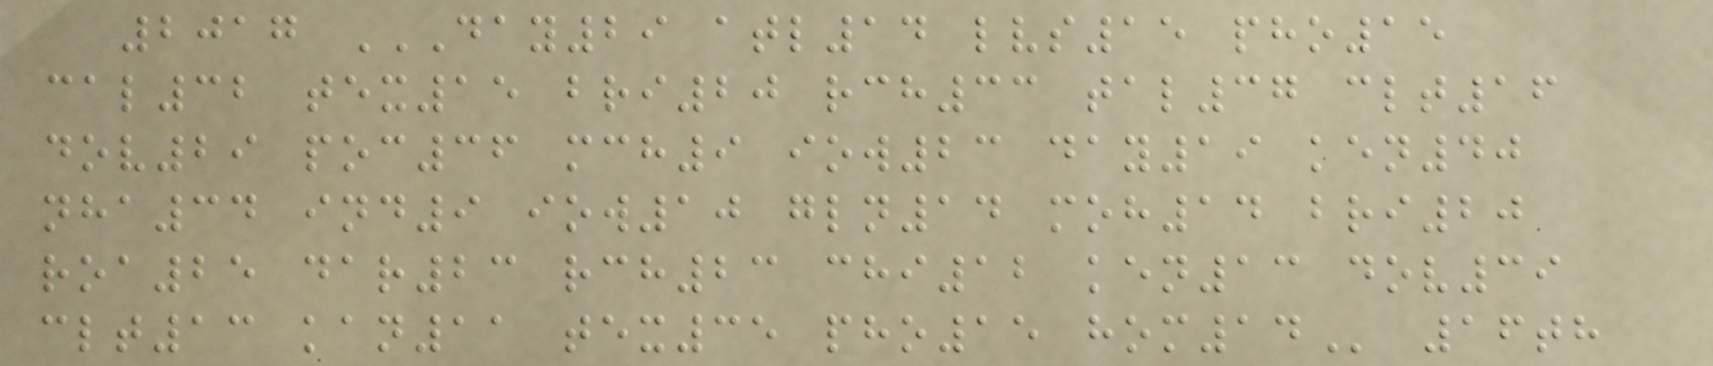2017 DAY29 ATL14 LVS15 PHO15
CAL32 TEX15 BRI20 RCH33 TAL37 CLT16
DOV29 POC36 MCH9 IOW23 DAY19 KEN40
NHA34 IND9 IOW10 GLN14 MOH14 BRI20
ROA25 DAR23 RCH23 CHI12 KEN13 DOV39
CLT13 KAN11 TEX35 PHO15 HOM14 16th
